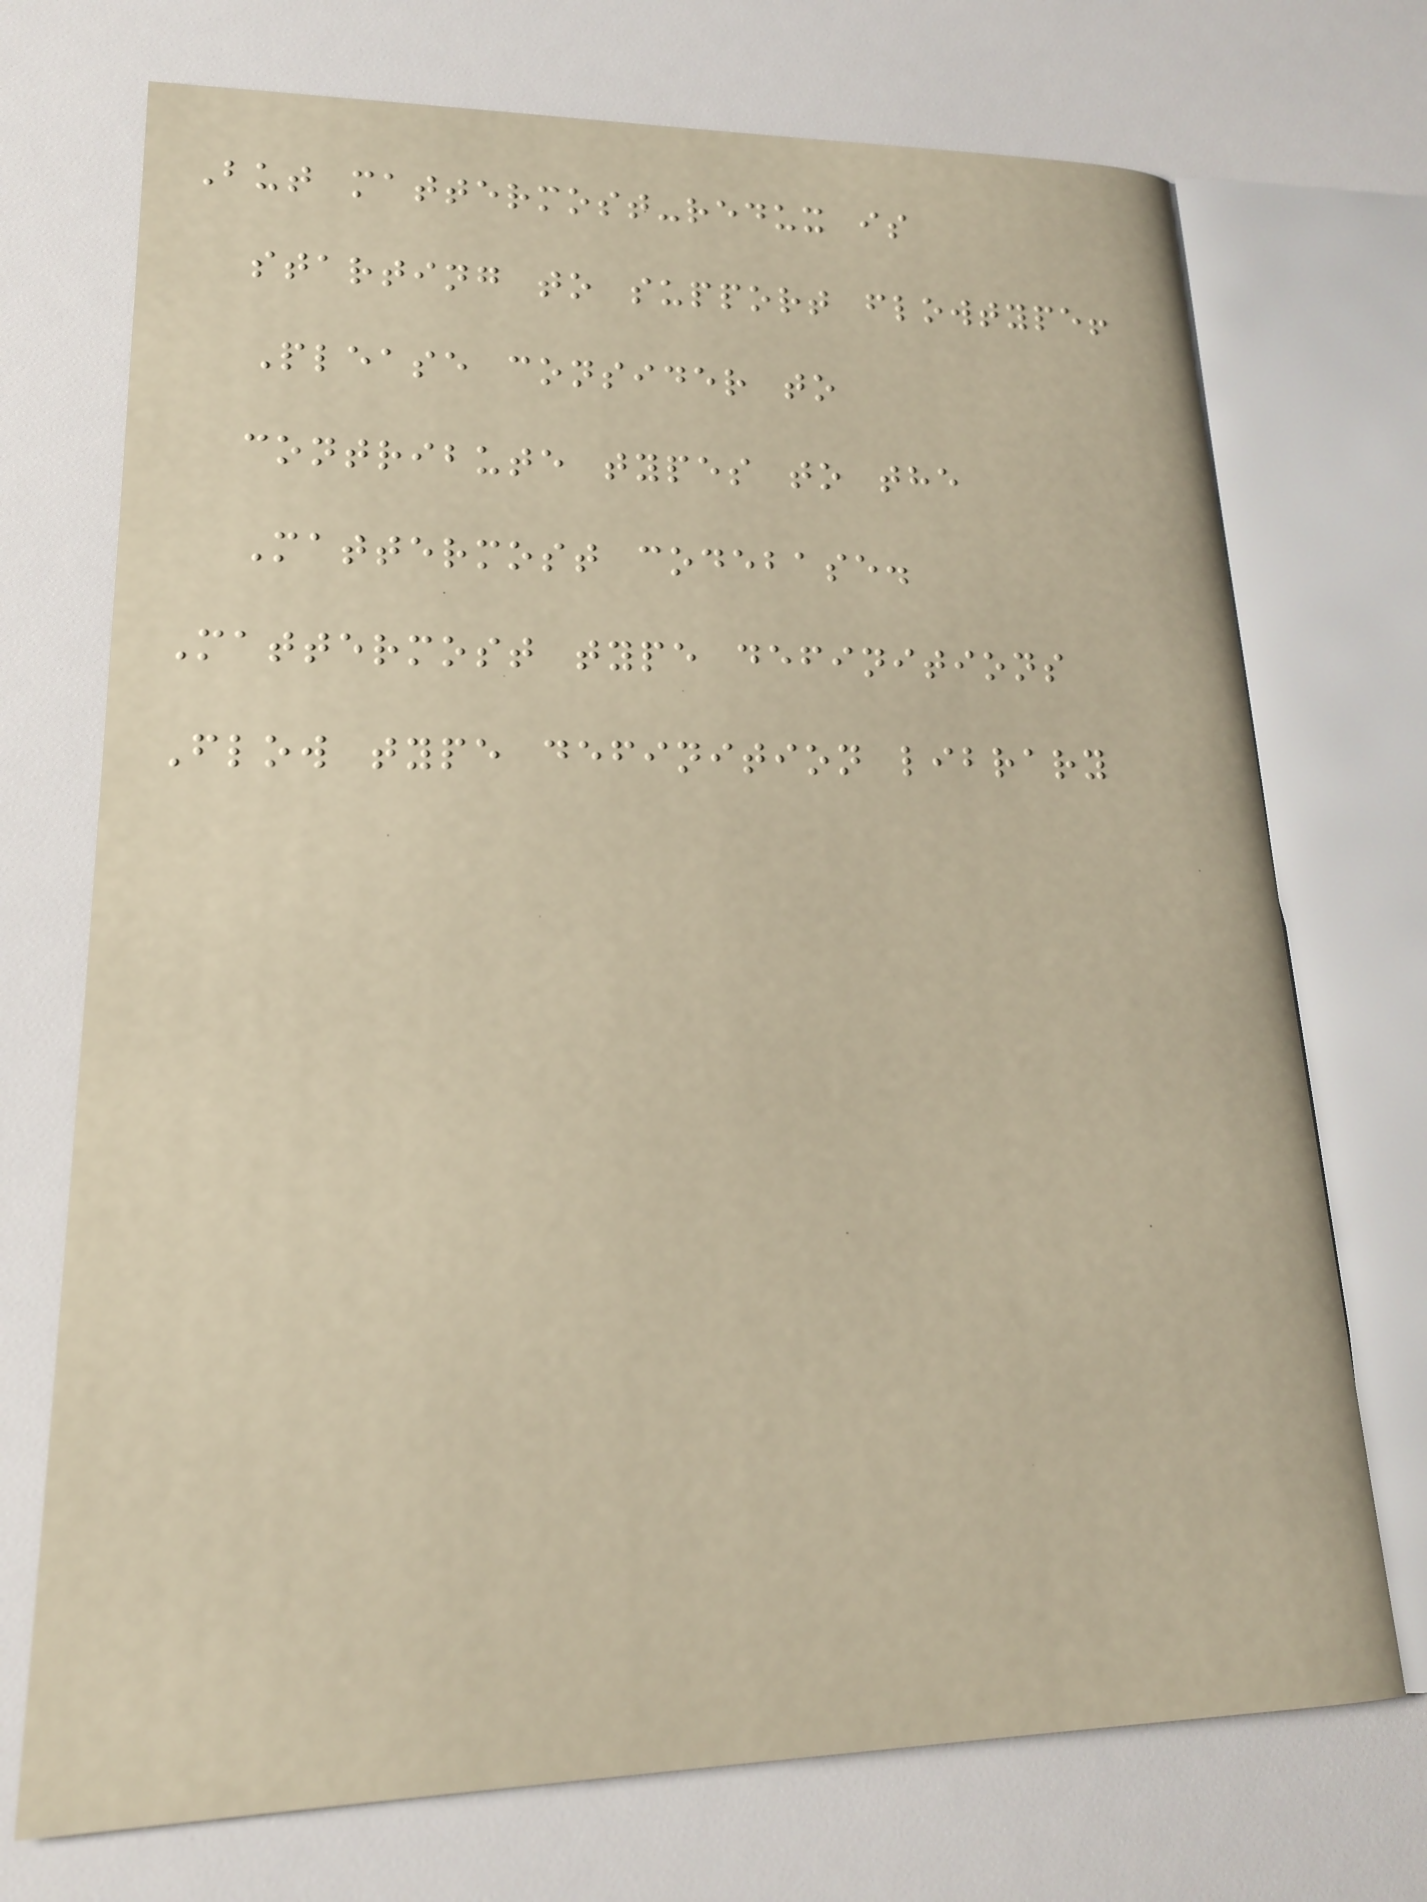But mattermost-redux is
starting to support flowtype!
Please consider to
contribute types to the
Mattermost codebase.
Mattermost type definitions
Flow type definition library
